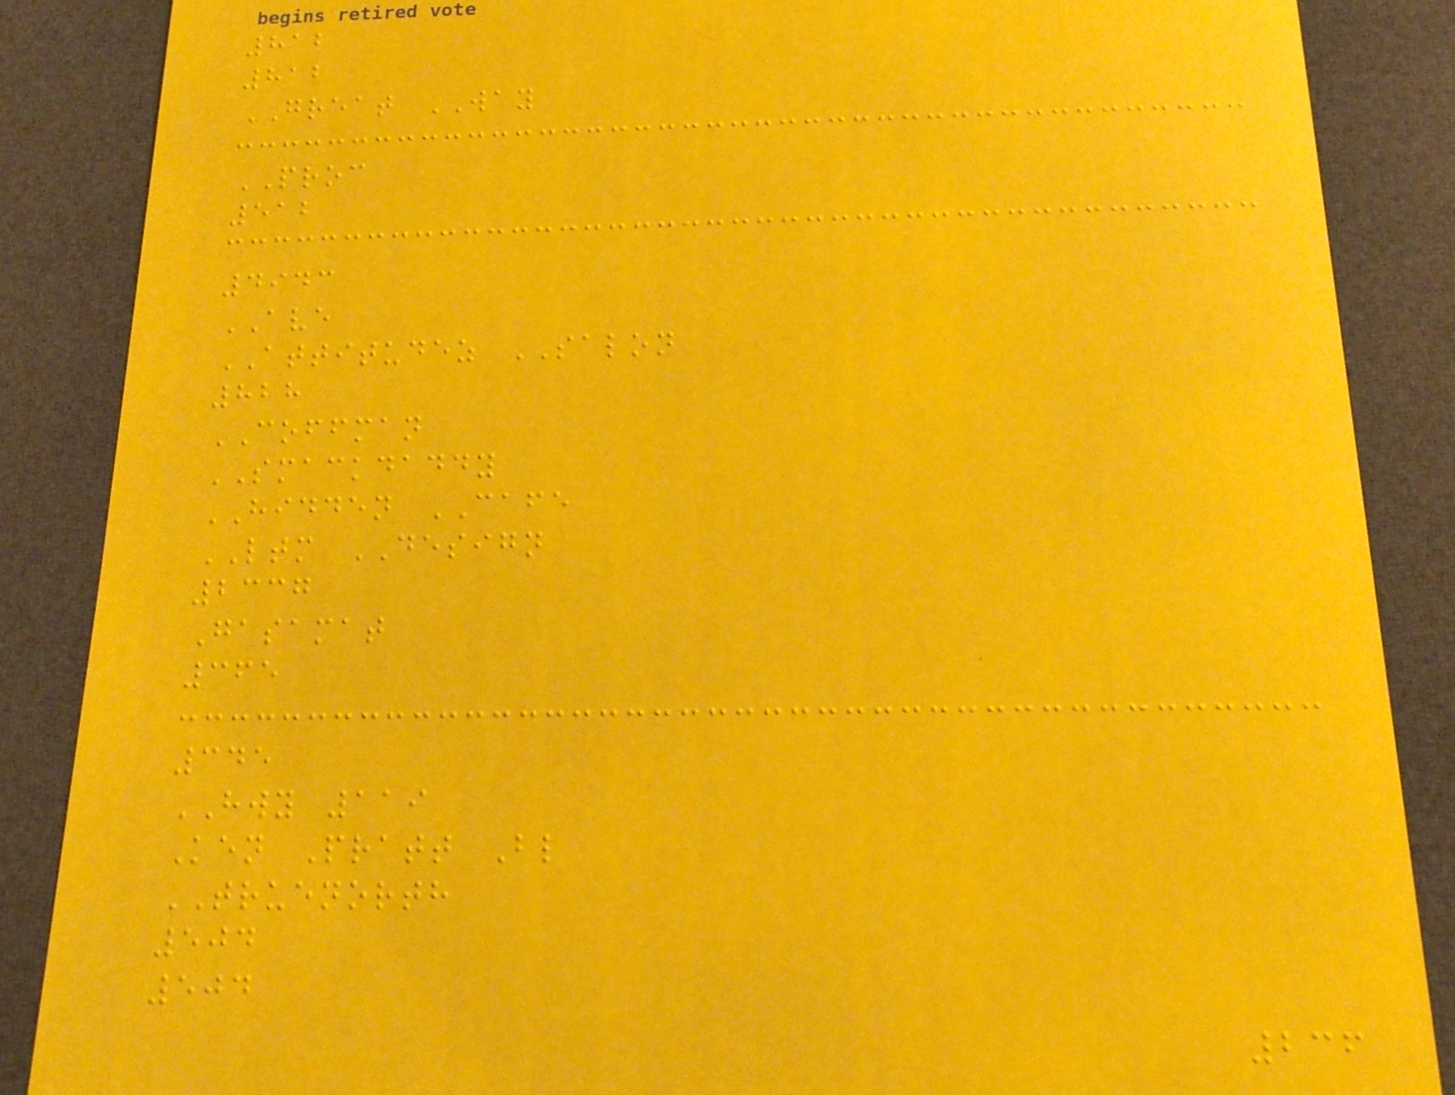812
812
GREAT WAY
PROC
512
4943
AVE
ATTITUDEZ SALON
828
COFFMAN
SMACKDADDY
HIDDEN CAFE
LTM DESIGN
2337
Gasamat
365
345
HWY 119
Ken Pratt Bl
TRUENORTH
504
504
236
